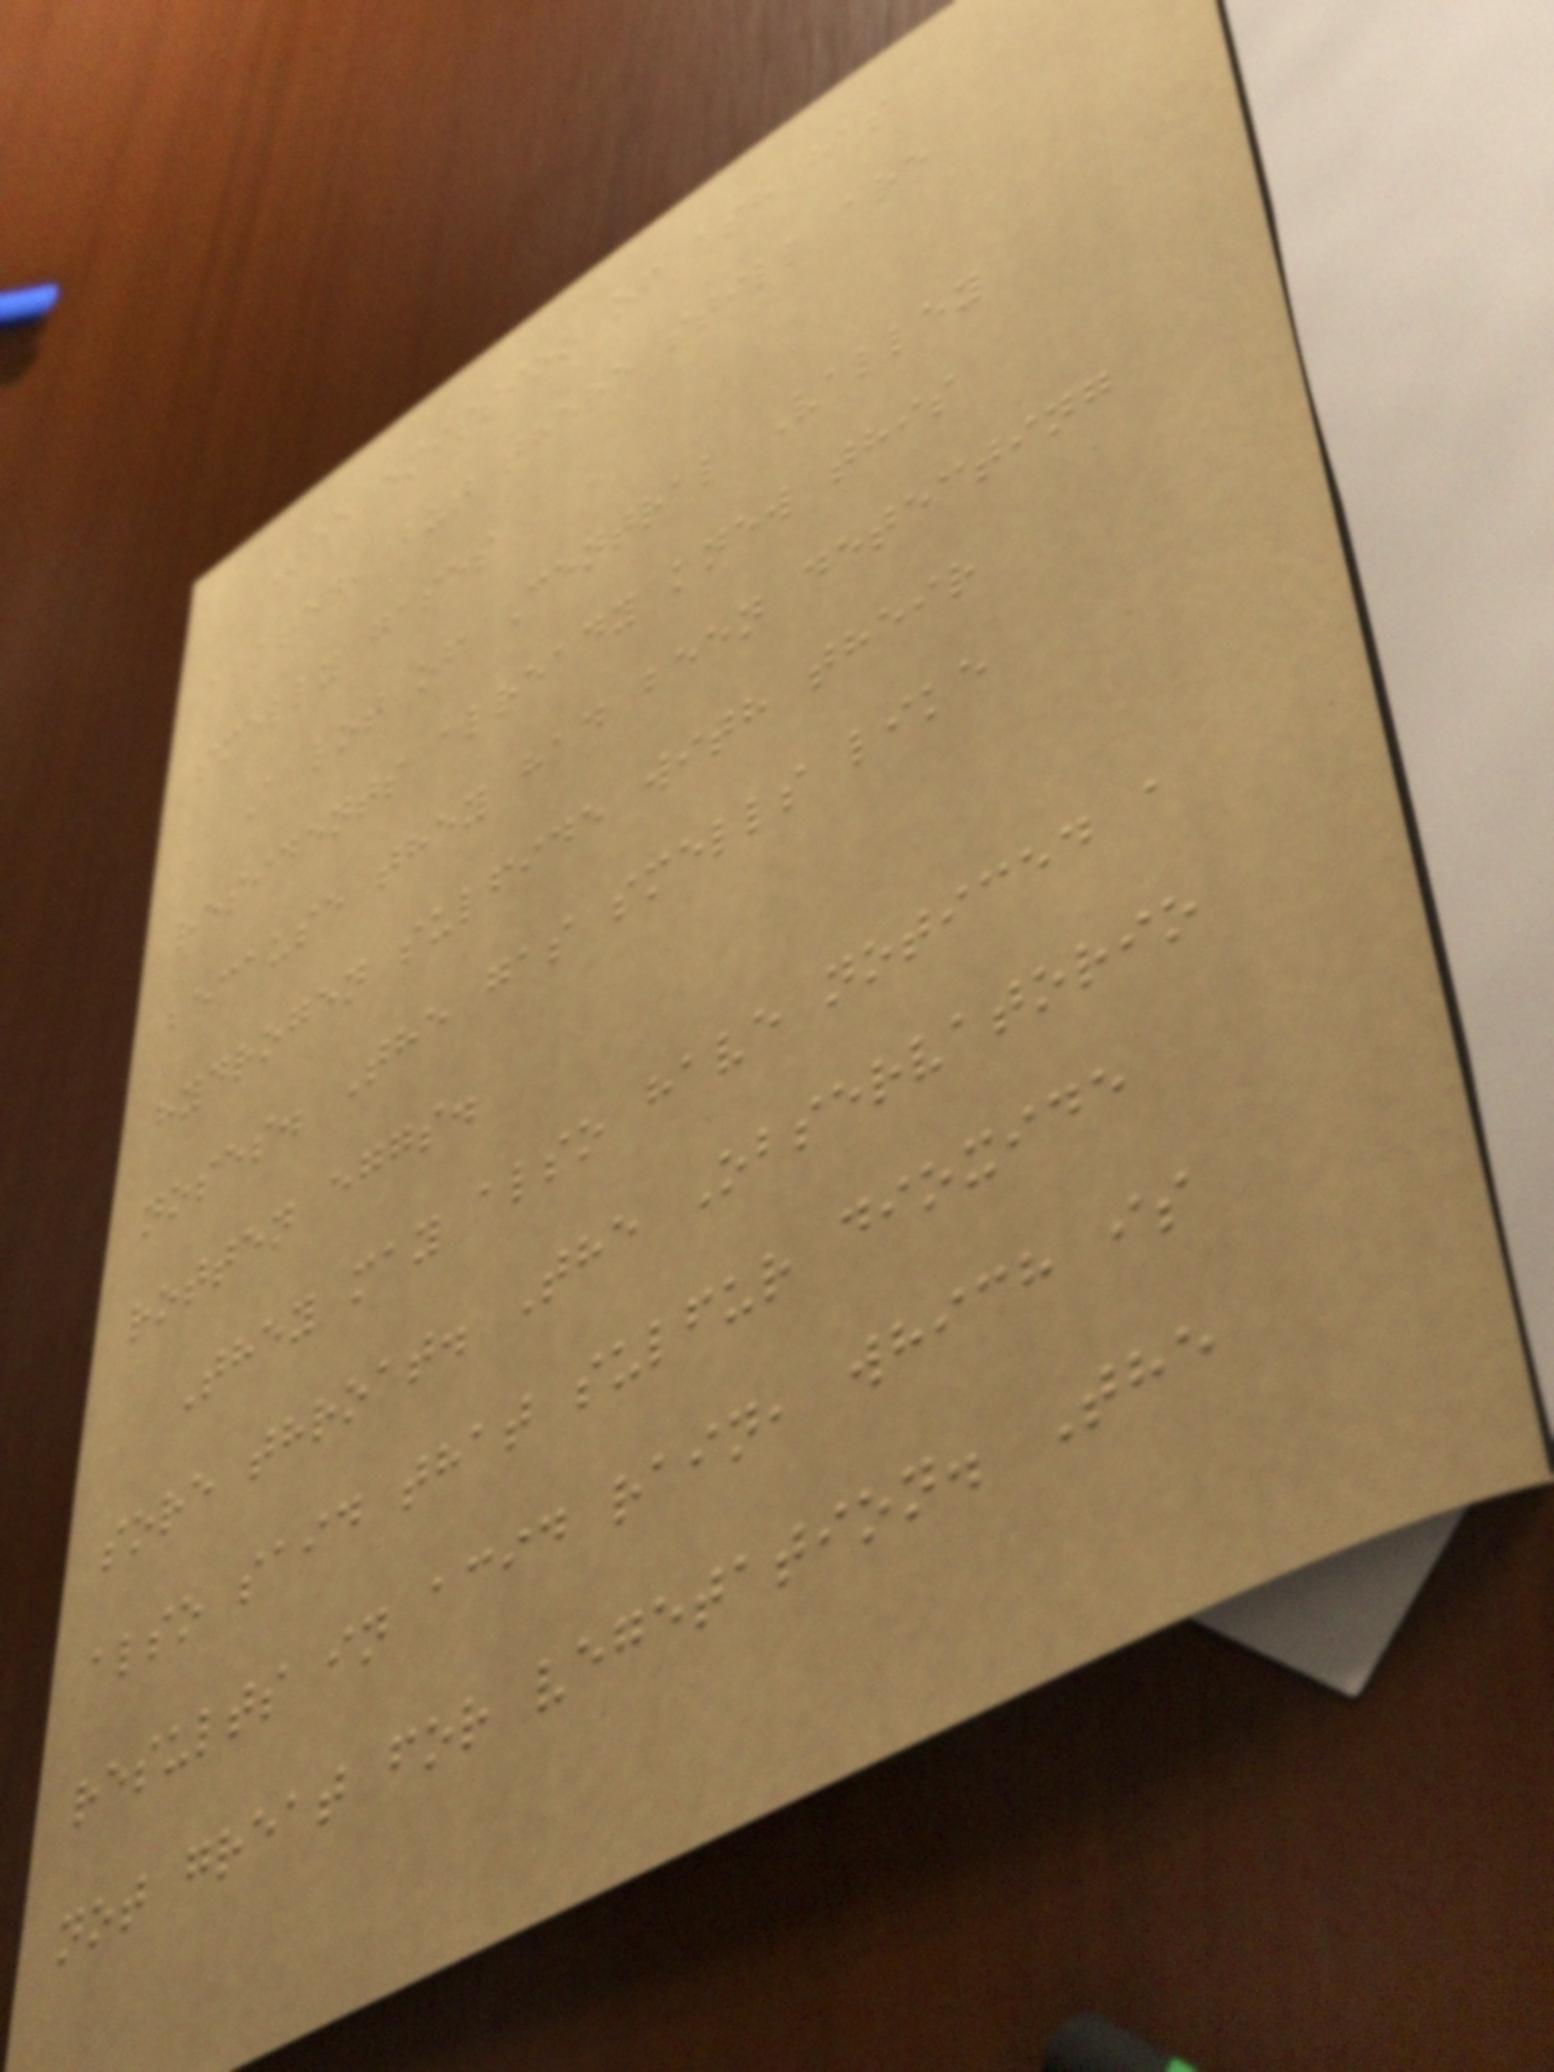The emission of ash has
abated, but there still are
smelly gases
A lot of Central Valley
residents already knew this
because they had been detecting
hydrogen sulfide with their
noses. The gas smells like
rotten eggs.
They may also have noticed a
sore throat. The Observatorio
also said that sulfur dioxide
results in acid rain, which is
not great for vegetation. The
